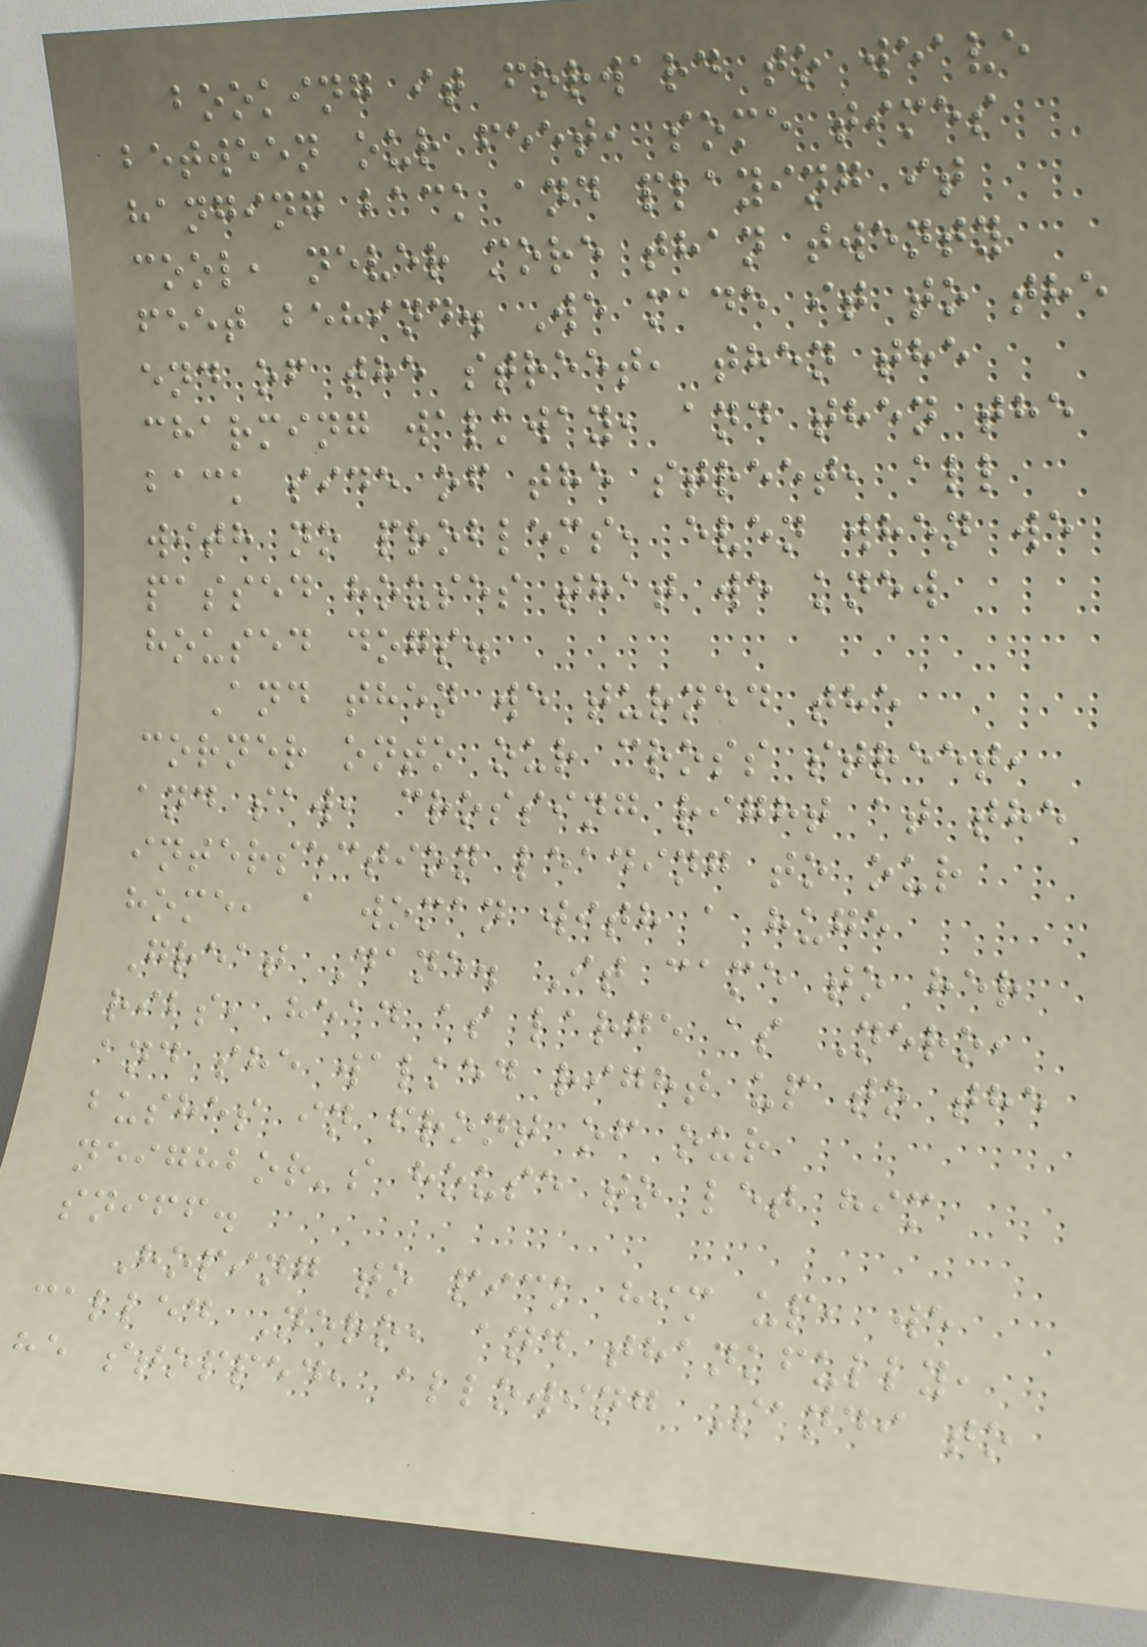booking it forward to weave
between our feet, some times
hanging back and playing it
cool, never more than twenty
feet behind. We made it to the
end of the street, then the
charming walkway, and then the
back side of the street, all
with no problems, even when we
passed houses that we knew
housed dogs.
And then we turned the
corner onto our cross street,
and saw, crossing right at the
intersection leading to our
home, a woman with a huge
Great Dane. It came to her
ribs, head as large as Nero,
and she walked right up to the
bushes in front of our
neighbor's house to let him
sniff.
Hoping to pick him up, we
called Nero, and thankfully,
he stopped, allowing Sandi to
